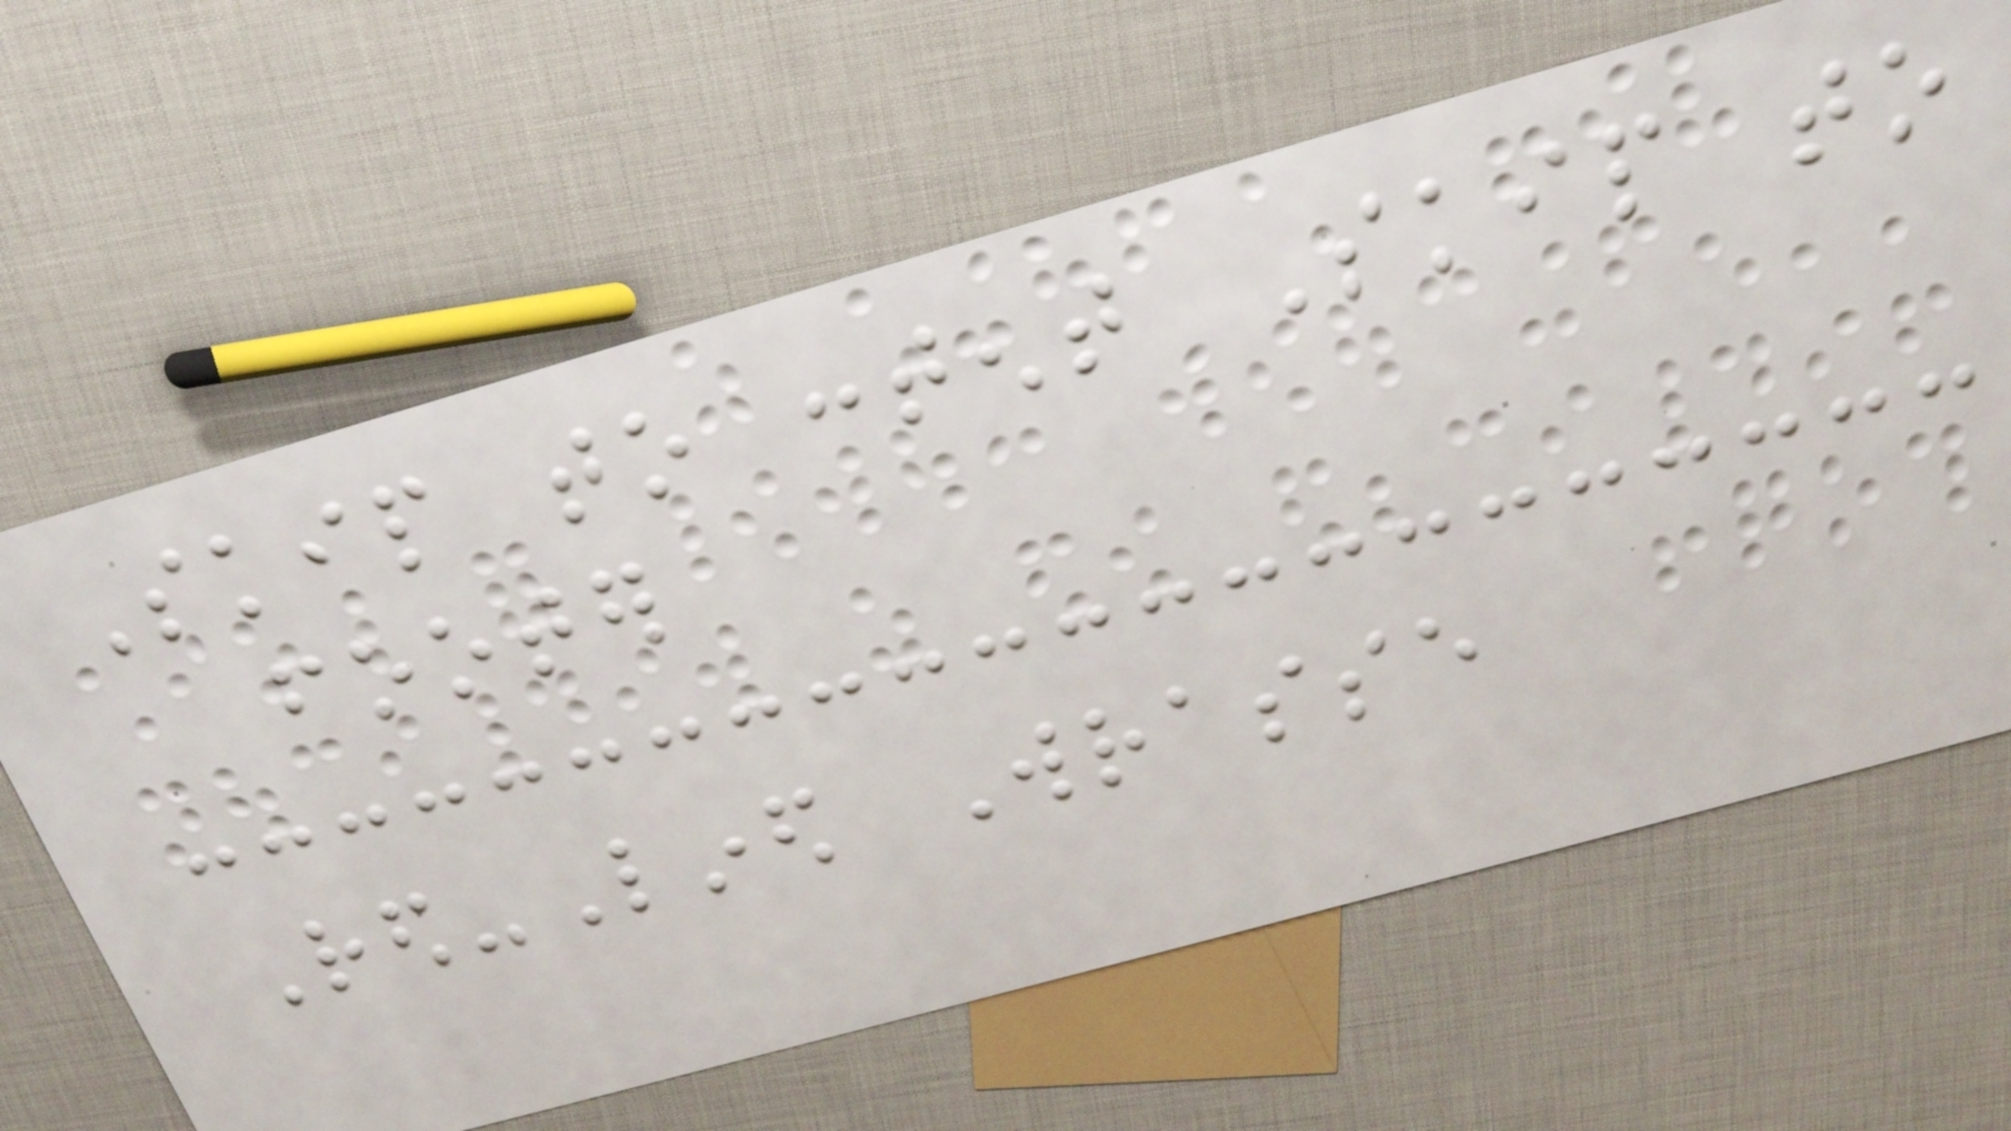Skip to content Skip to
footer
Red-Lined Wrasse
